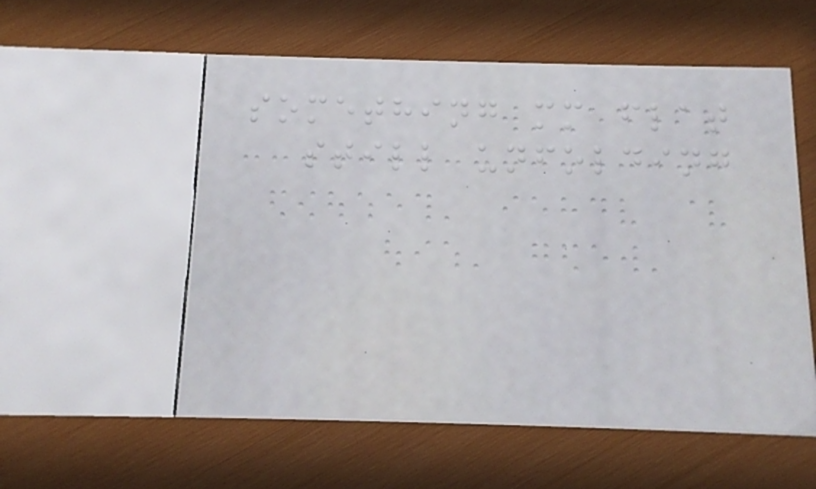something mm flat
still unfolding
